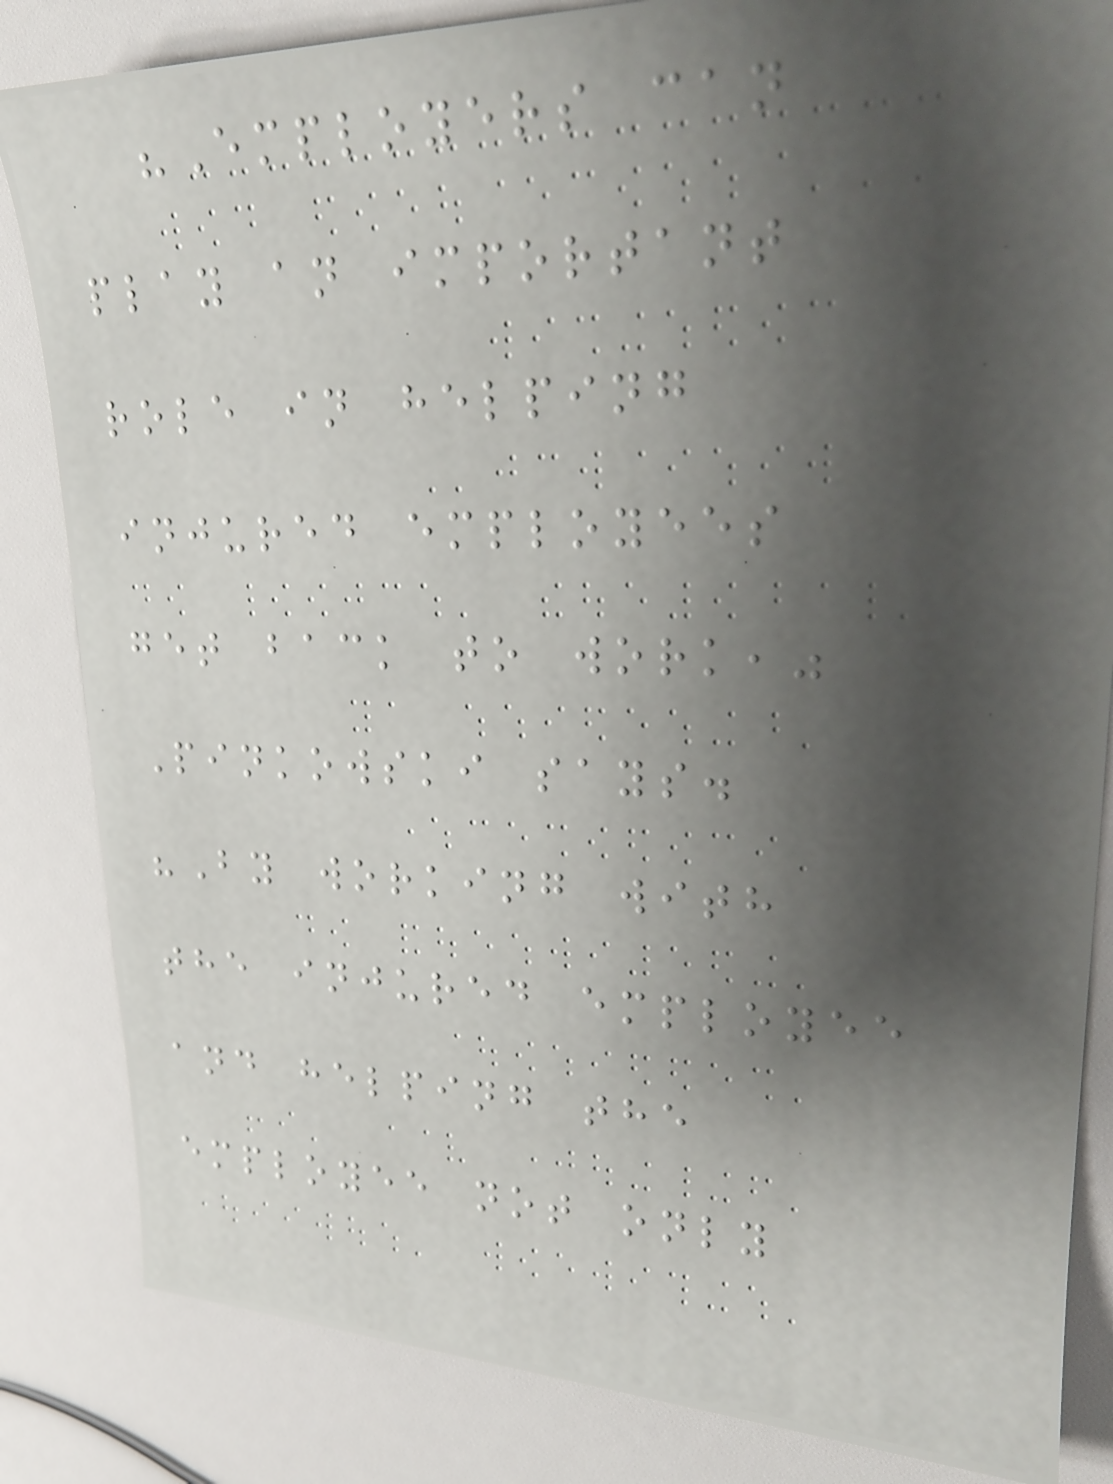"Employers can
play an important
role in helping
injured employees
get back to work,"
Pinkowski says.
"By working with
the injured employee
and helping the
employee not only
